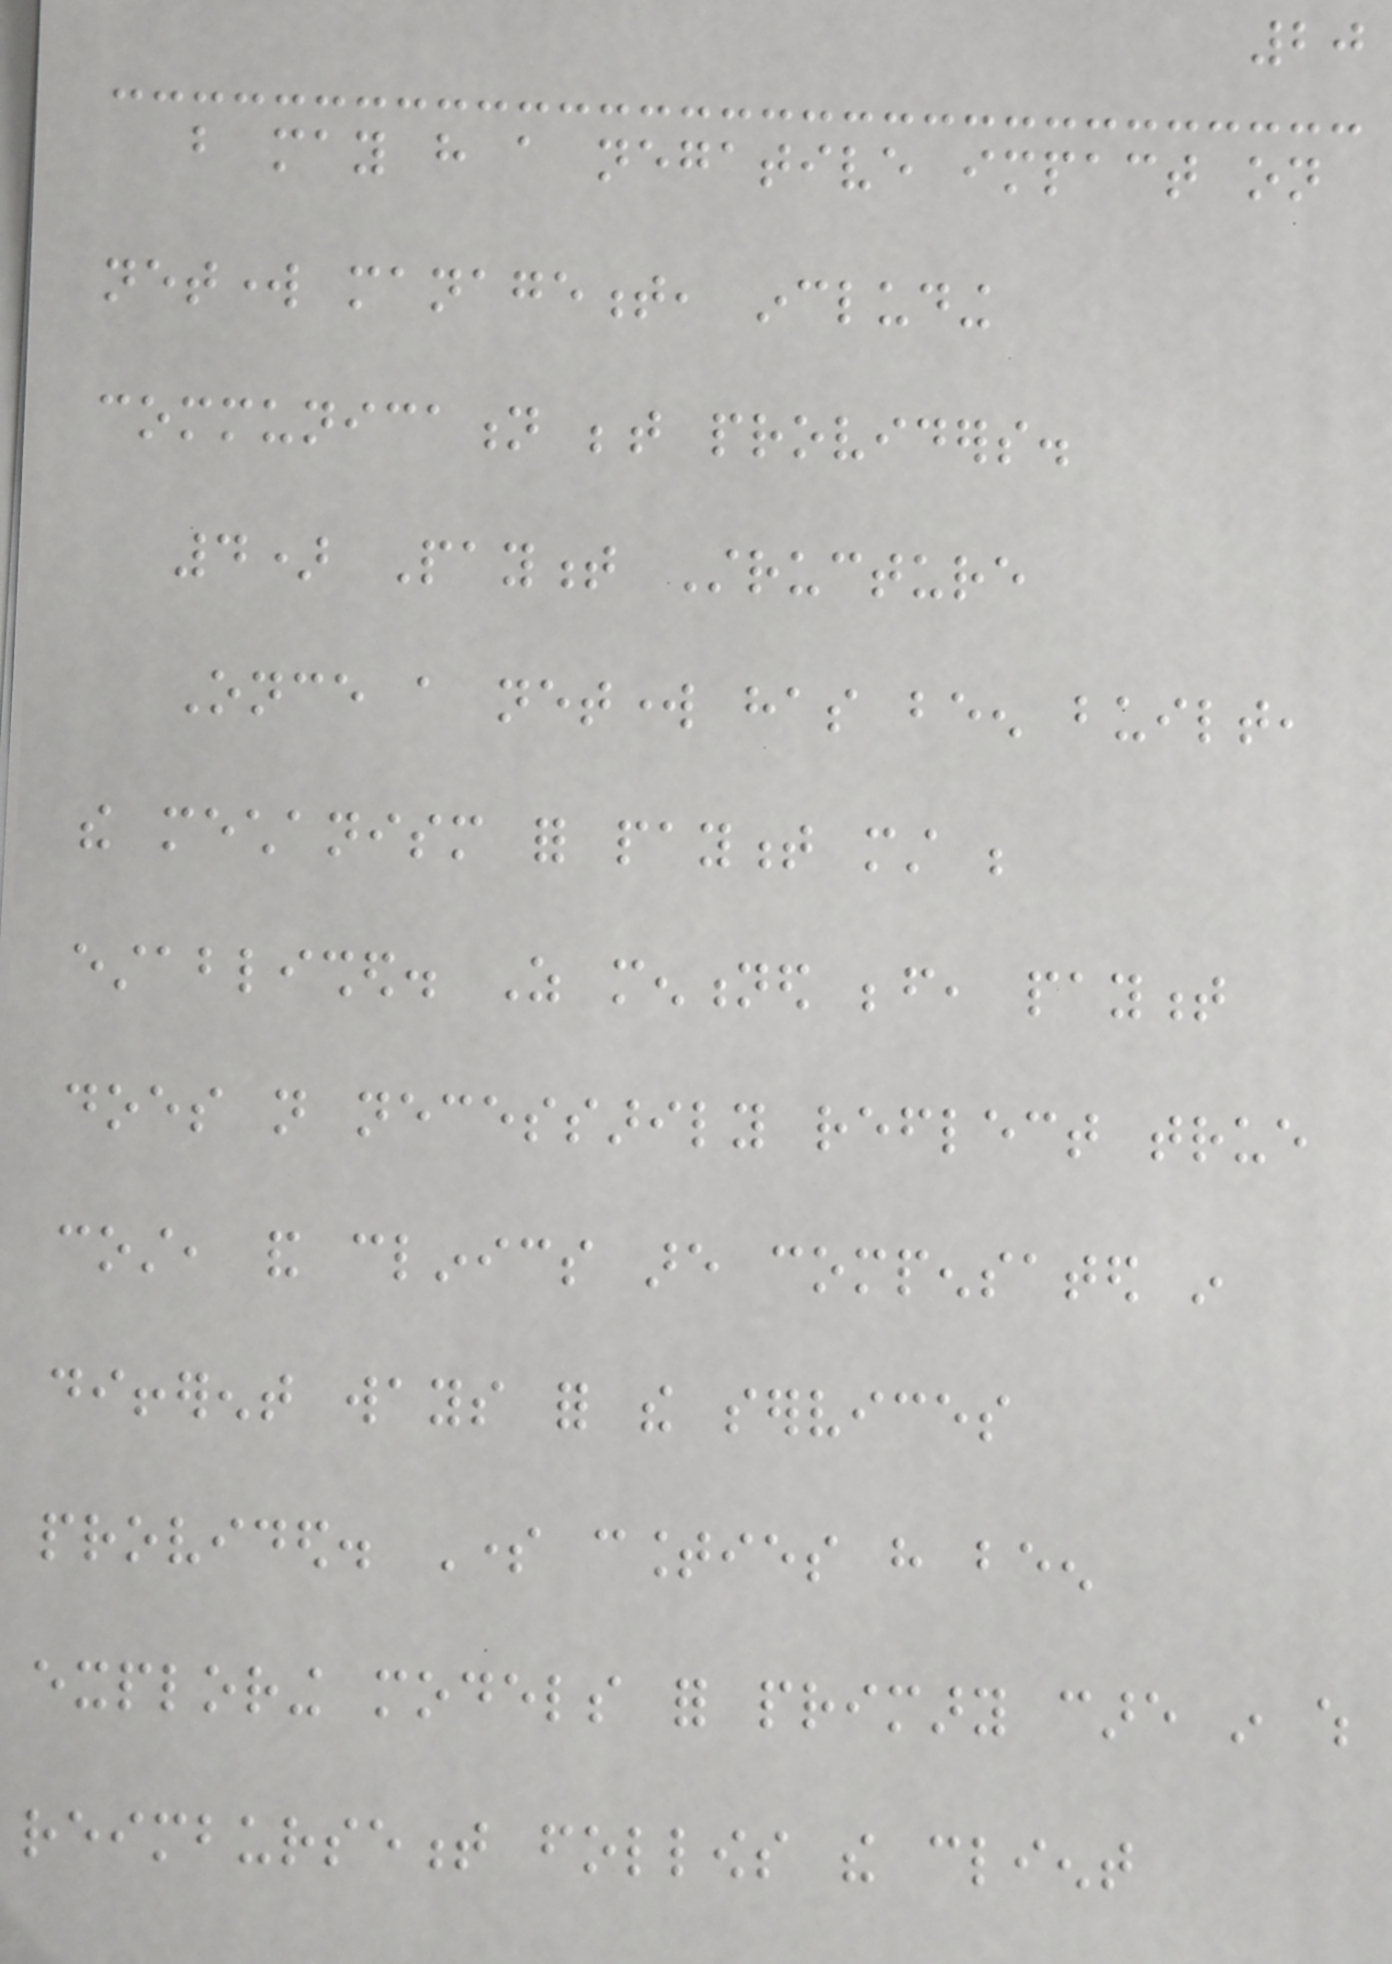20
but may have a negative impact on
network management, including
communication between providers.
4) Payment Structure
Once a network has been built,
the mechanism for payment must be
established. As mentioned before, payment
does not necessarily reflect true
cost, and clinics are compensated in
different ways for the services
provided. Some counties have been
exploring models for primary care in which
reimbursement follows the client
